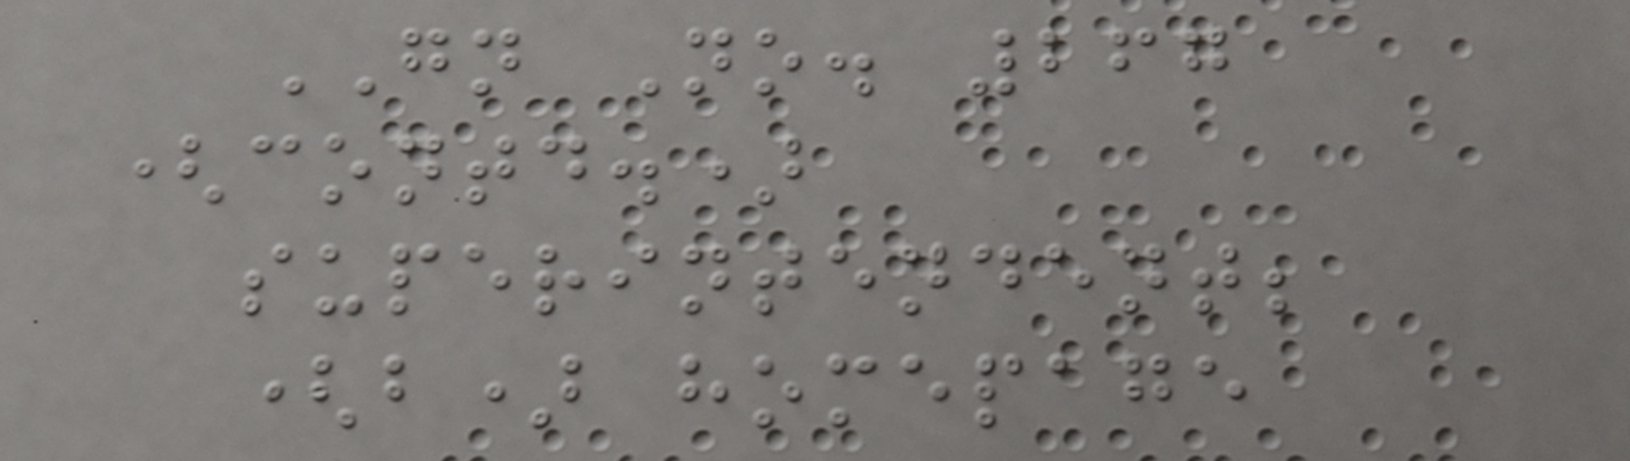GN No. 267
(contd.)
superintendent;
(b) homepage
